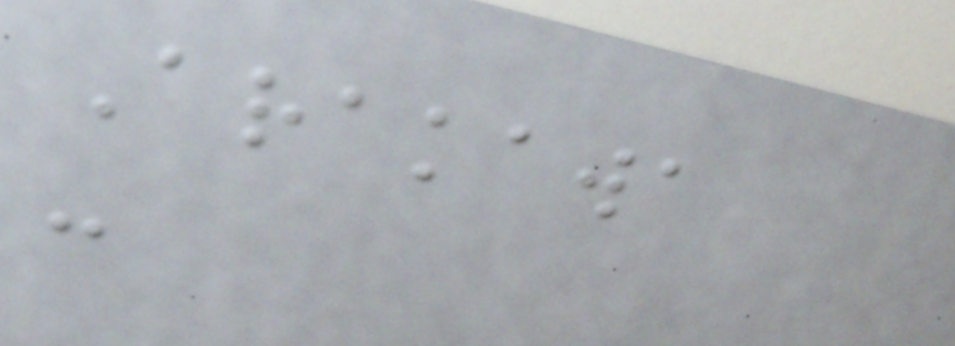Arakawa
-
